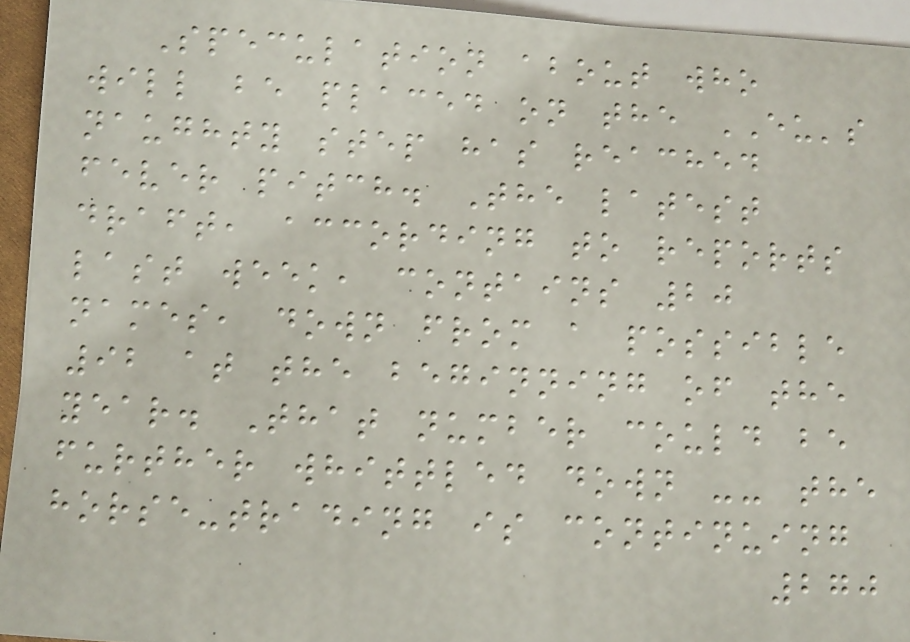Speculation about who
will be placed on the EU's
naughty step has reached
fever pitch. The latest
draft, according to reports
last week, contains 20
names, down from a possible
92 at the beginning of the
year. That number could be
further whittled down -- the
horse-trading is continuing
270
